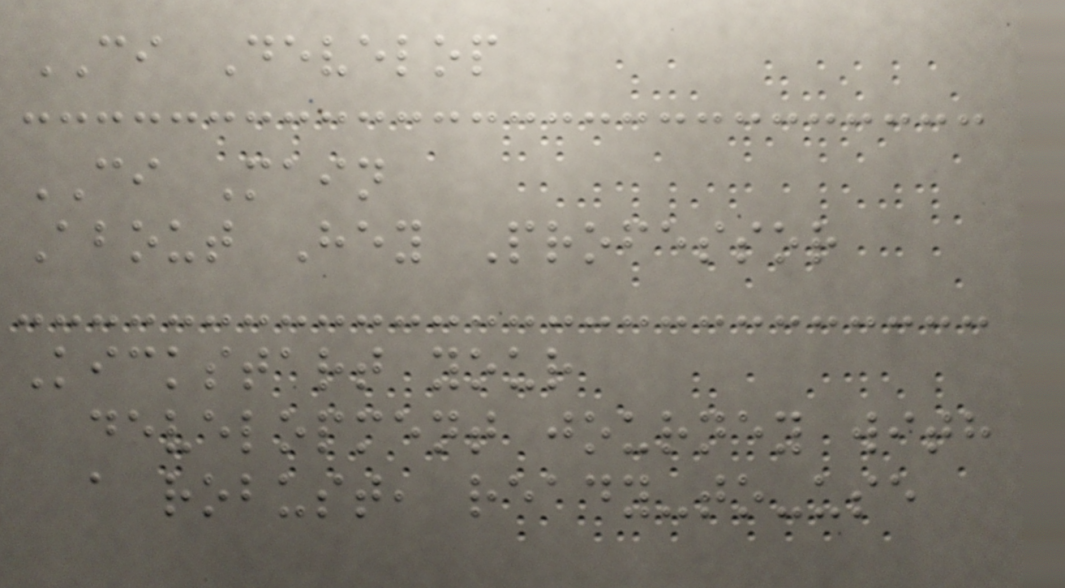CI Develop
CI Main
About Hey Professor
Kickstart your
development journey with
a robust, ready-to-use
